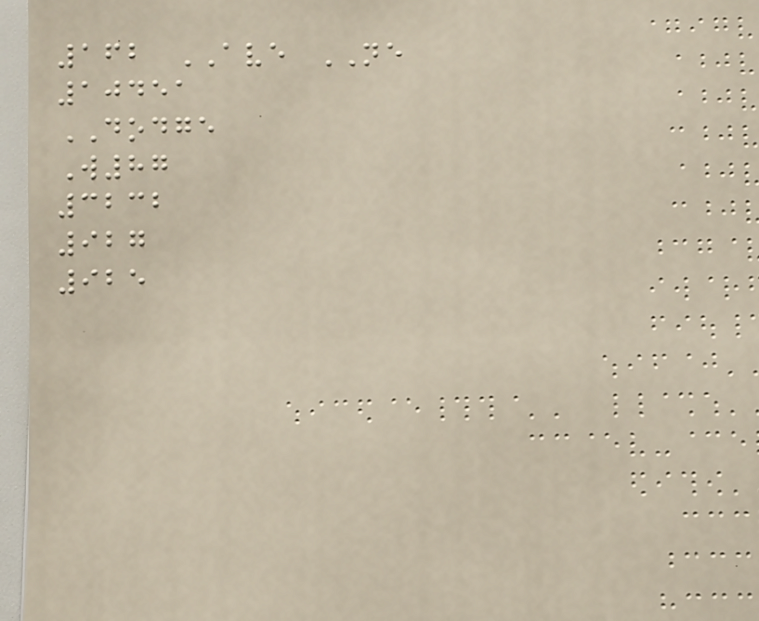162 AVE NE
10451
DODGE
W87
3232
927
925
